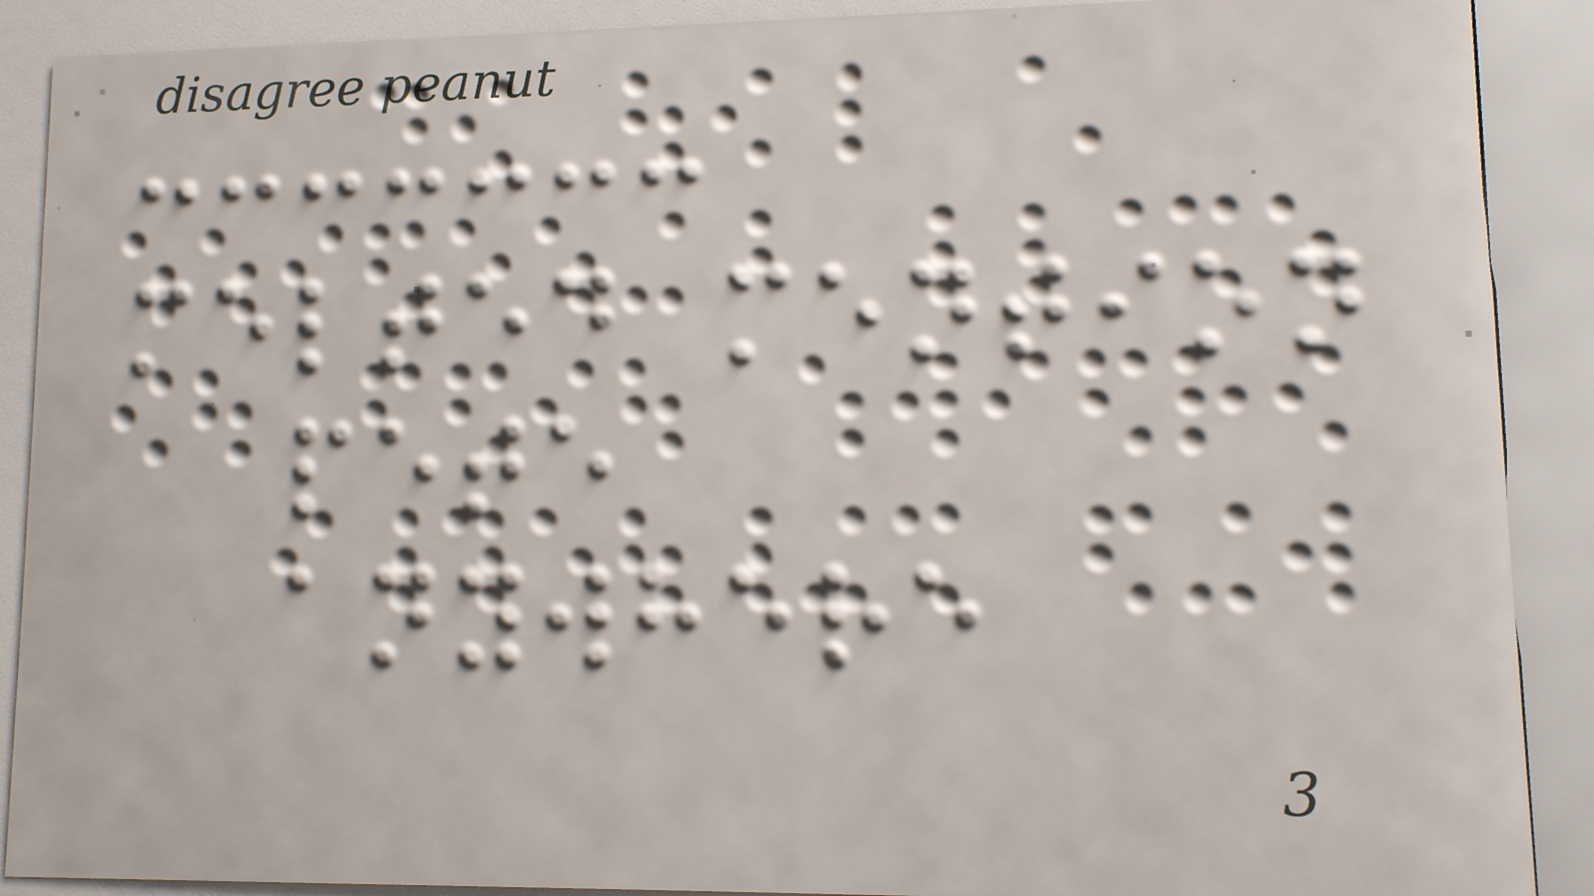melted mention
pete
anywhere
